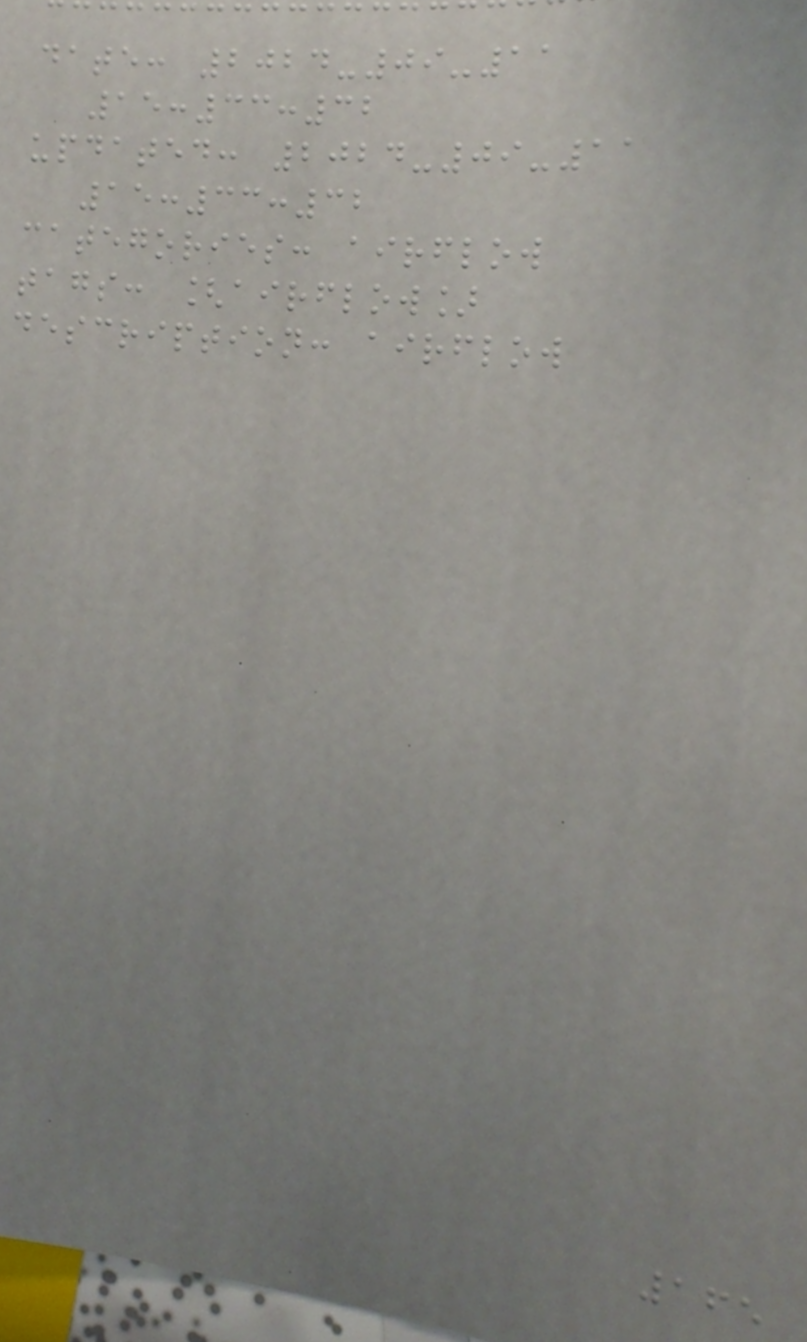date: 2024-09-11
15:33:32
updated: 2024-09-11
15:33:32
categories: airflow
tags: [airflow]
description: airflow
165
